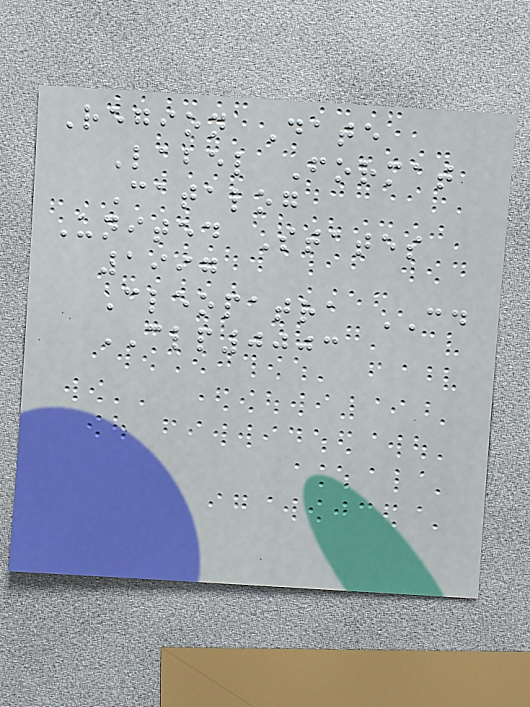Region Date
Label Format
Catalog
United States
1997
Cleopatra CD
CLP0003
